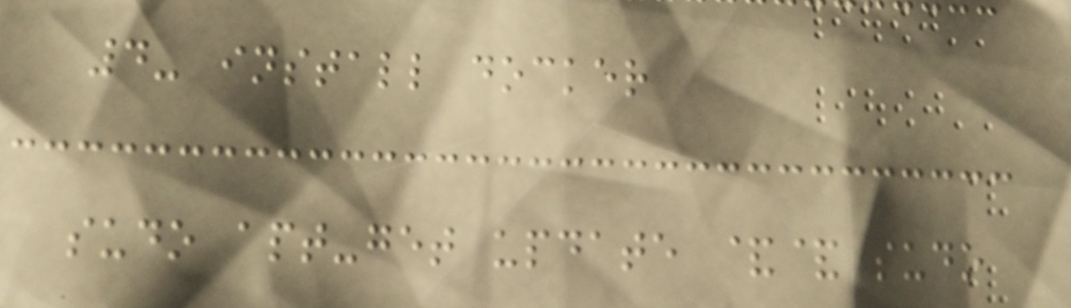4- install docker
sudo apt-get update && sudo
